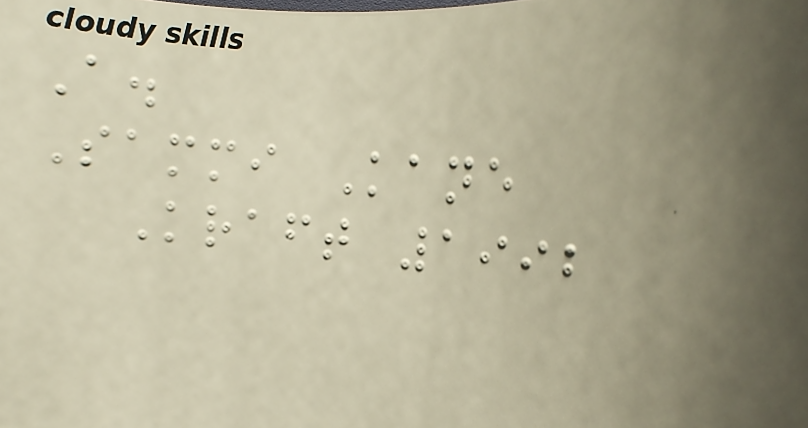A.
Sammi Kane
Kraft 1992
